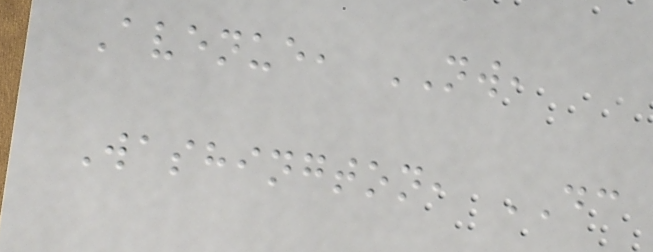Avenue, NW,
Washington, DC
